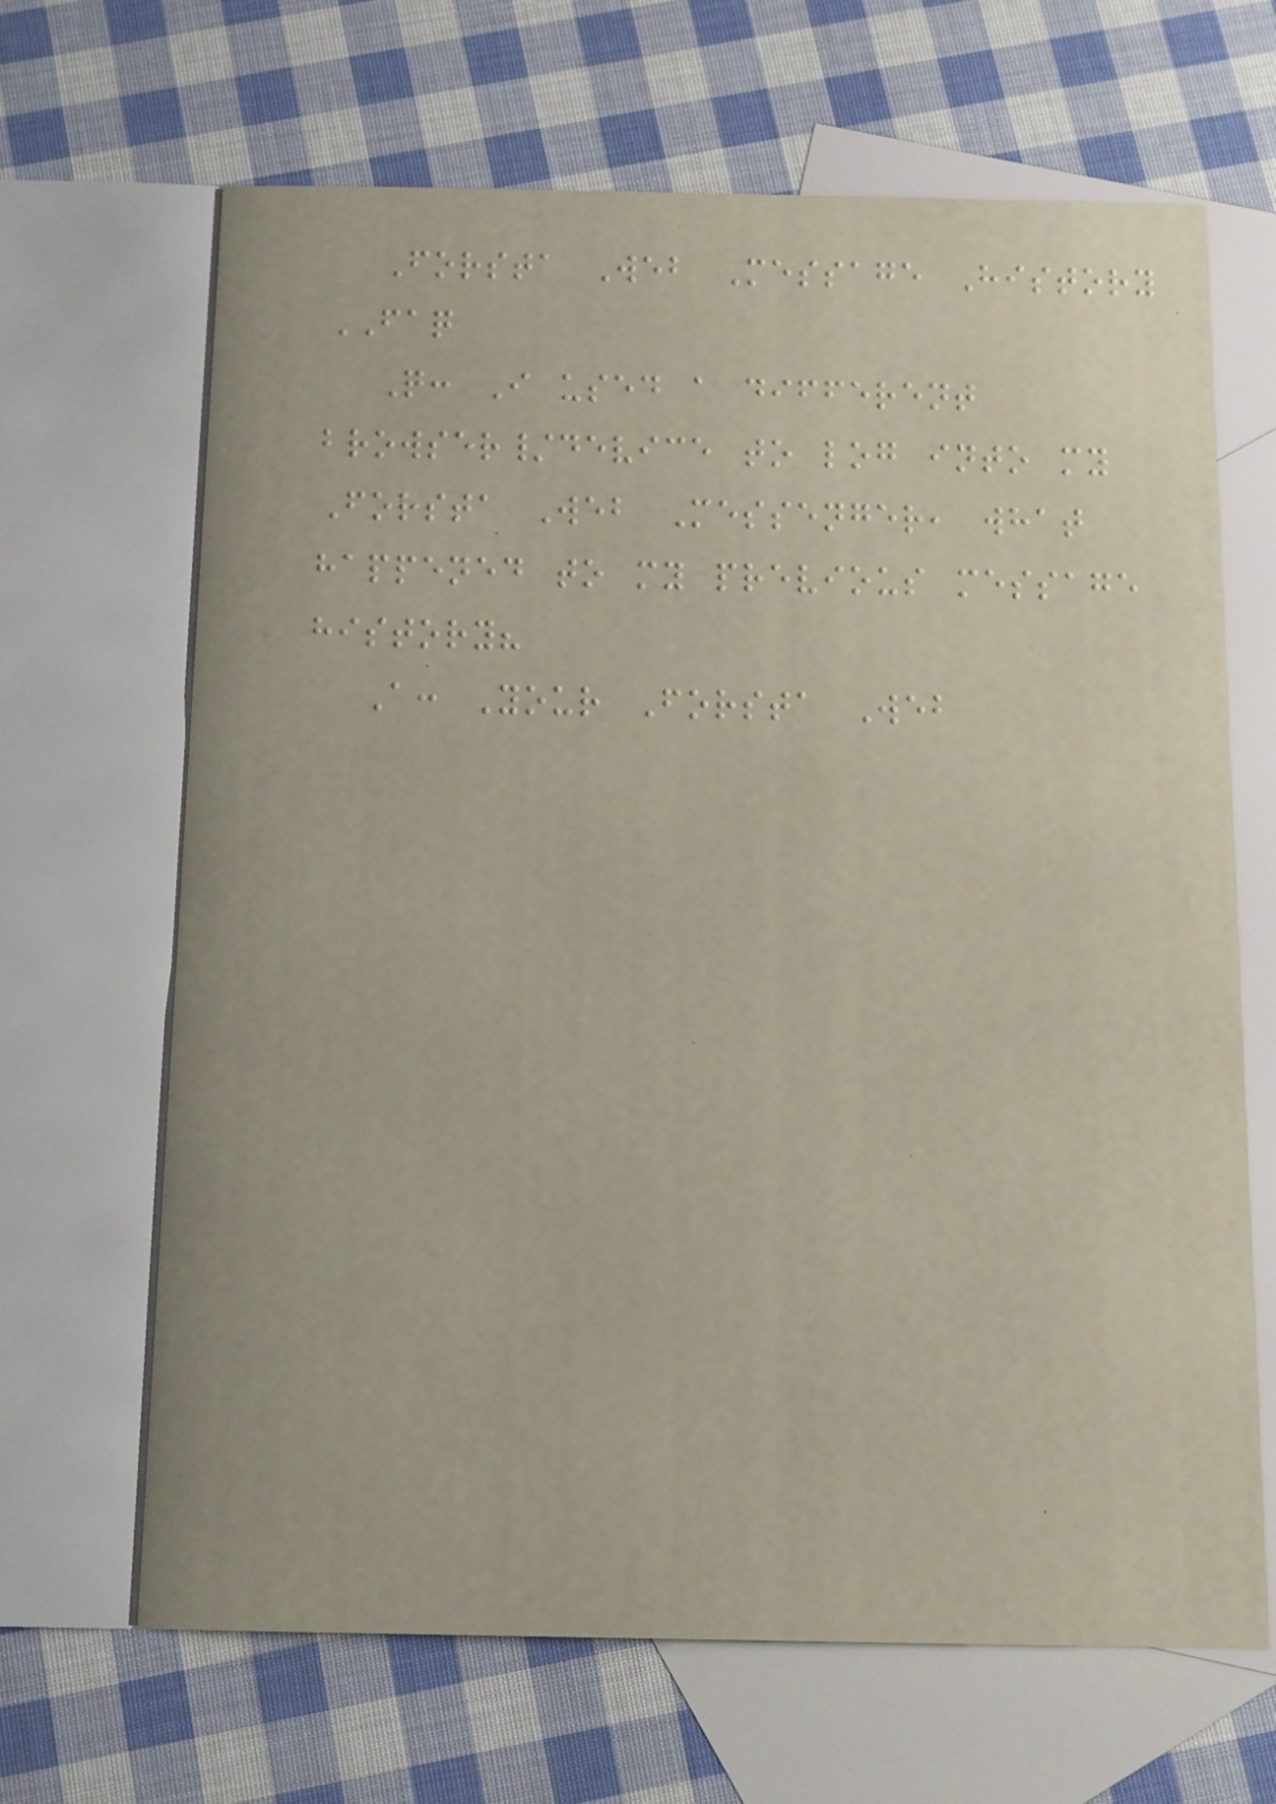Forsta Web Message History
FAQ
Q: I used a different
browser/device to log into my
Forsta Web Messenger, what
happened to my previous message
history?
A: Your Forsta Web
